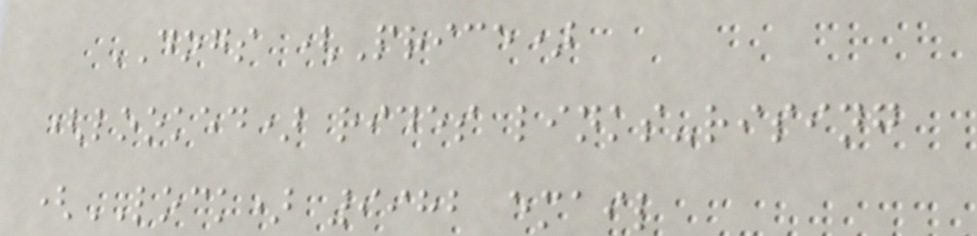DOGS (Price)
(looked) rides links-rising
(LOCK) 9982 email
